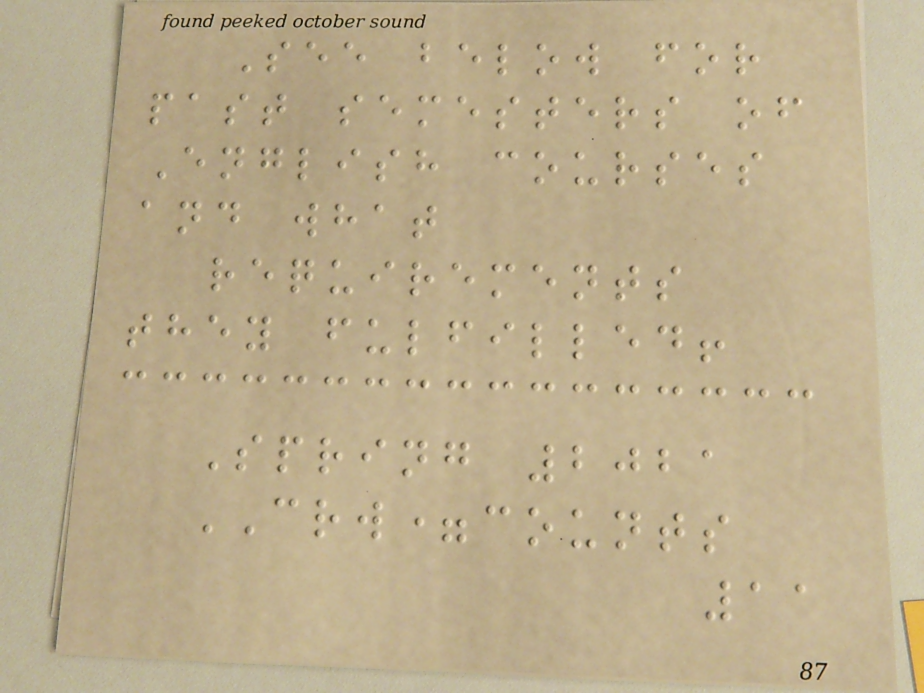See below for
past semesters of
English courses
and what
requirements
they fulfilled!
Spring 2021
CRW=counts
11
